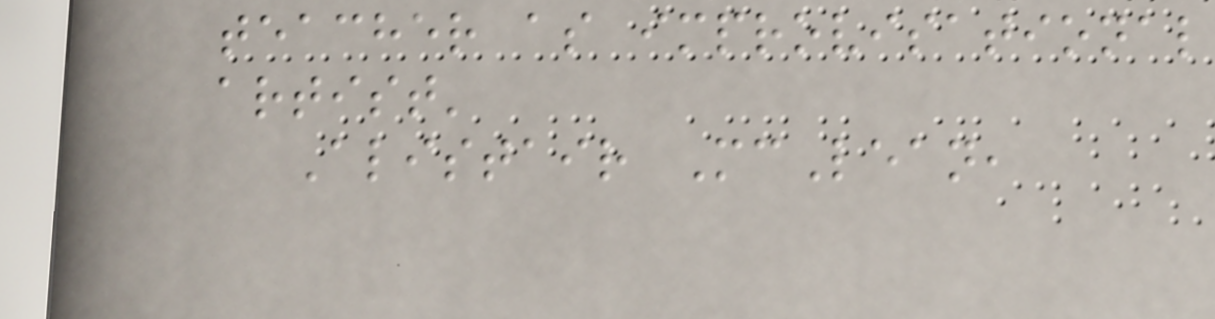teacher as improvisational
artist'
Alistair McLean,
